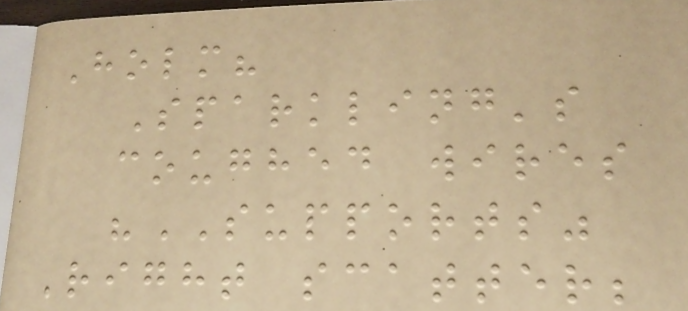Holm?
Sparkling's
coughed wires
"SUPPORTS"
Right scatter;
